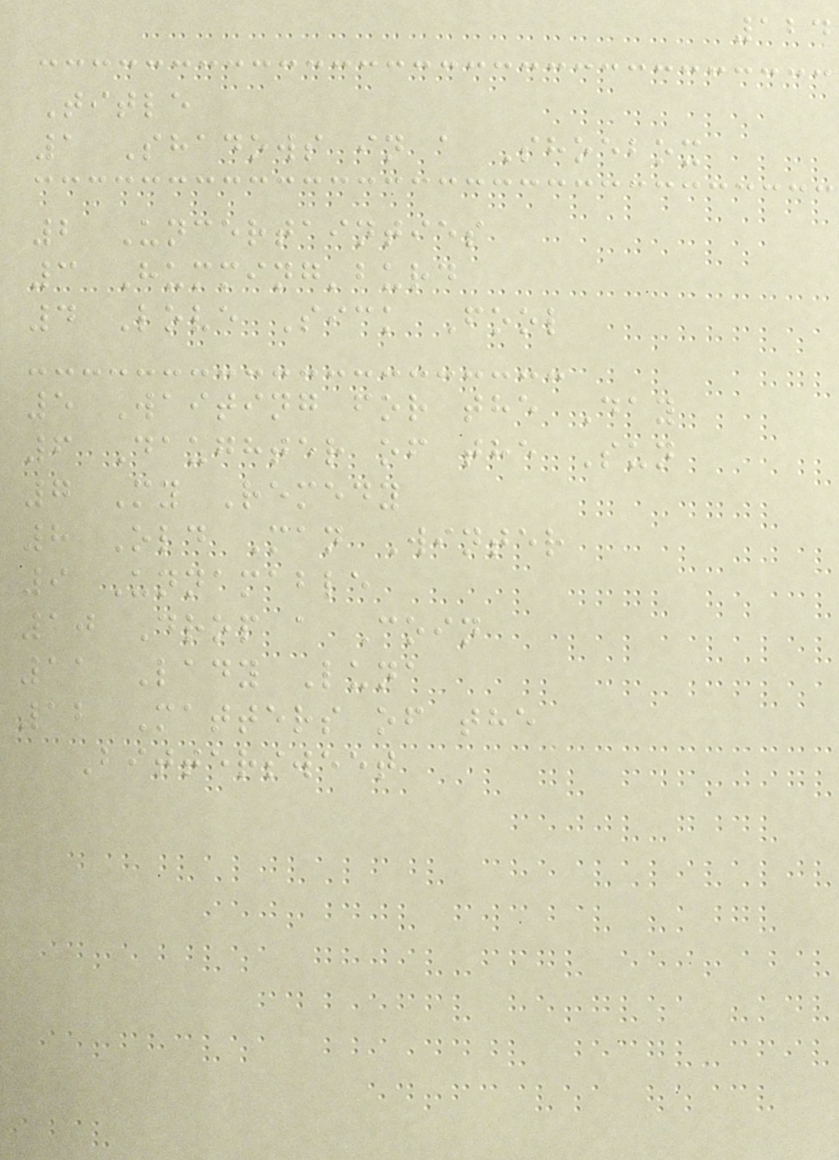124
Title
1 Shadows in a Shoebox
2 Uncertainties
3 Humming'burd
4 Love Sick Fool
5 Waiting for the Day
6 Daughter of the Sun
7 My Remedy
8 Old Man Winter
9 Unnamable
10 Drop a Coin
11 Lady Luna
12 Matters of the
Bittersweet
